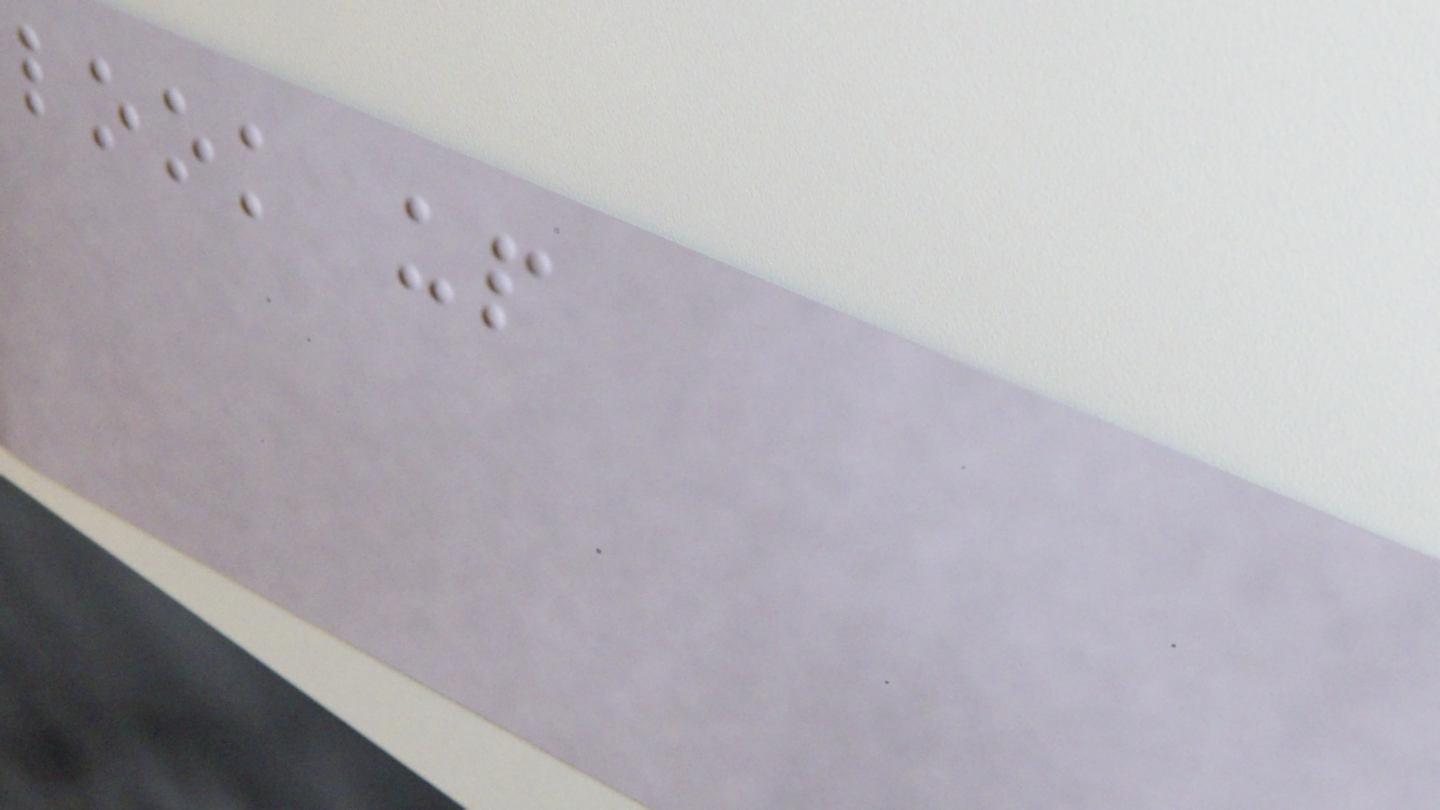look up
